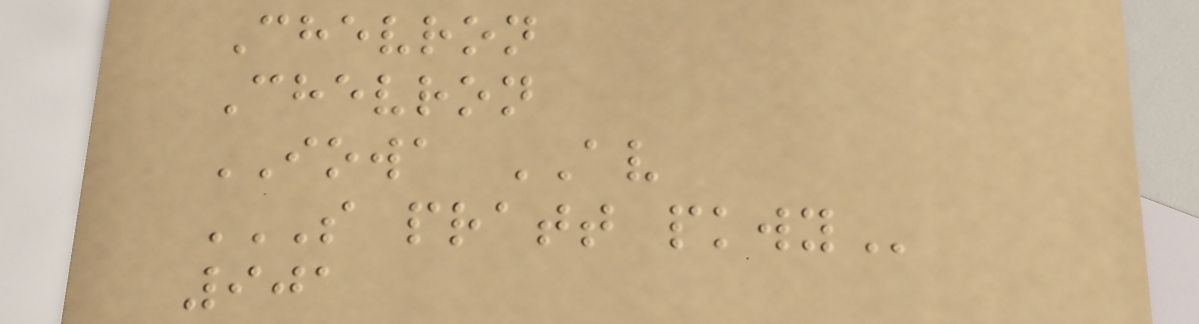Chevron
Chevron
IOWA AV
S PRATT PKWY
901
